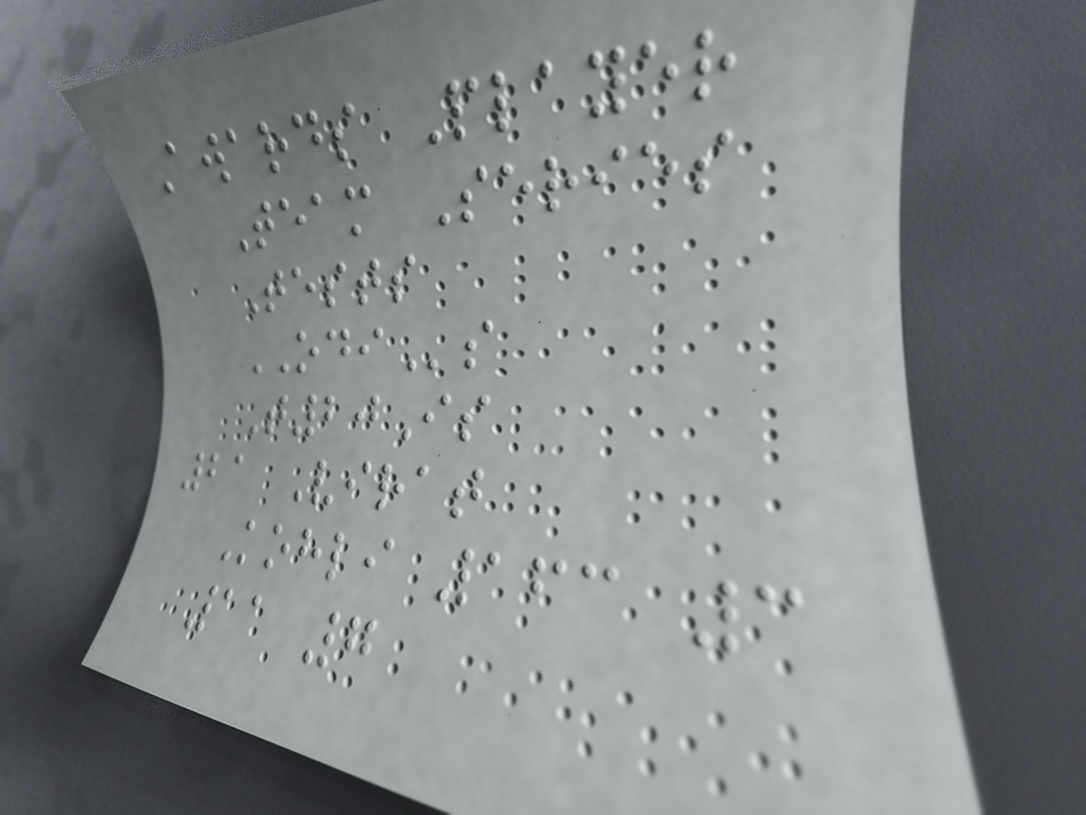Awards Player
Team Series
Tests
ODIs
T20Is
21 Virat
Kohli 163 3
11 7
